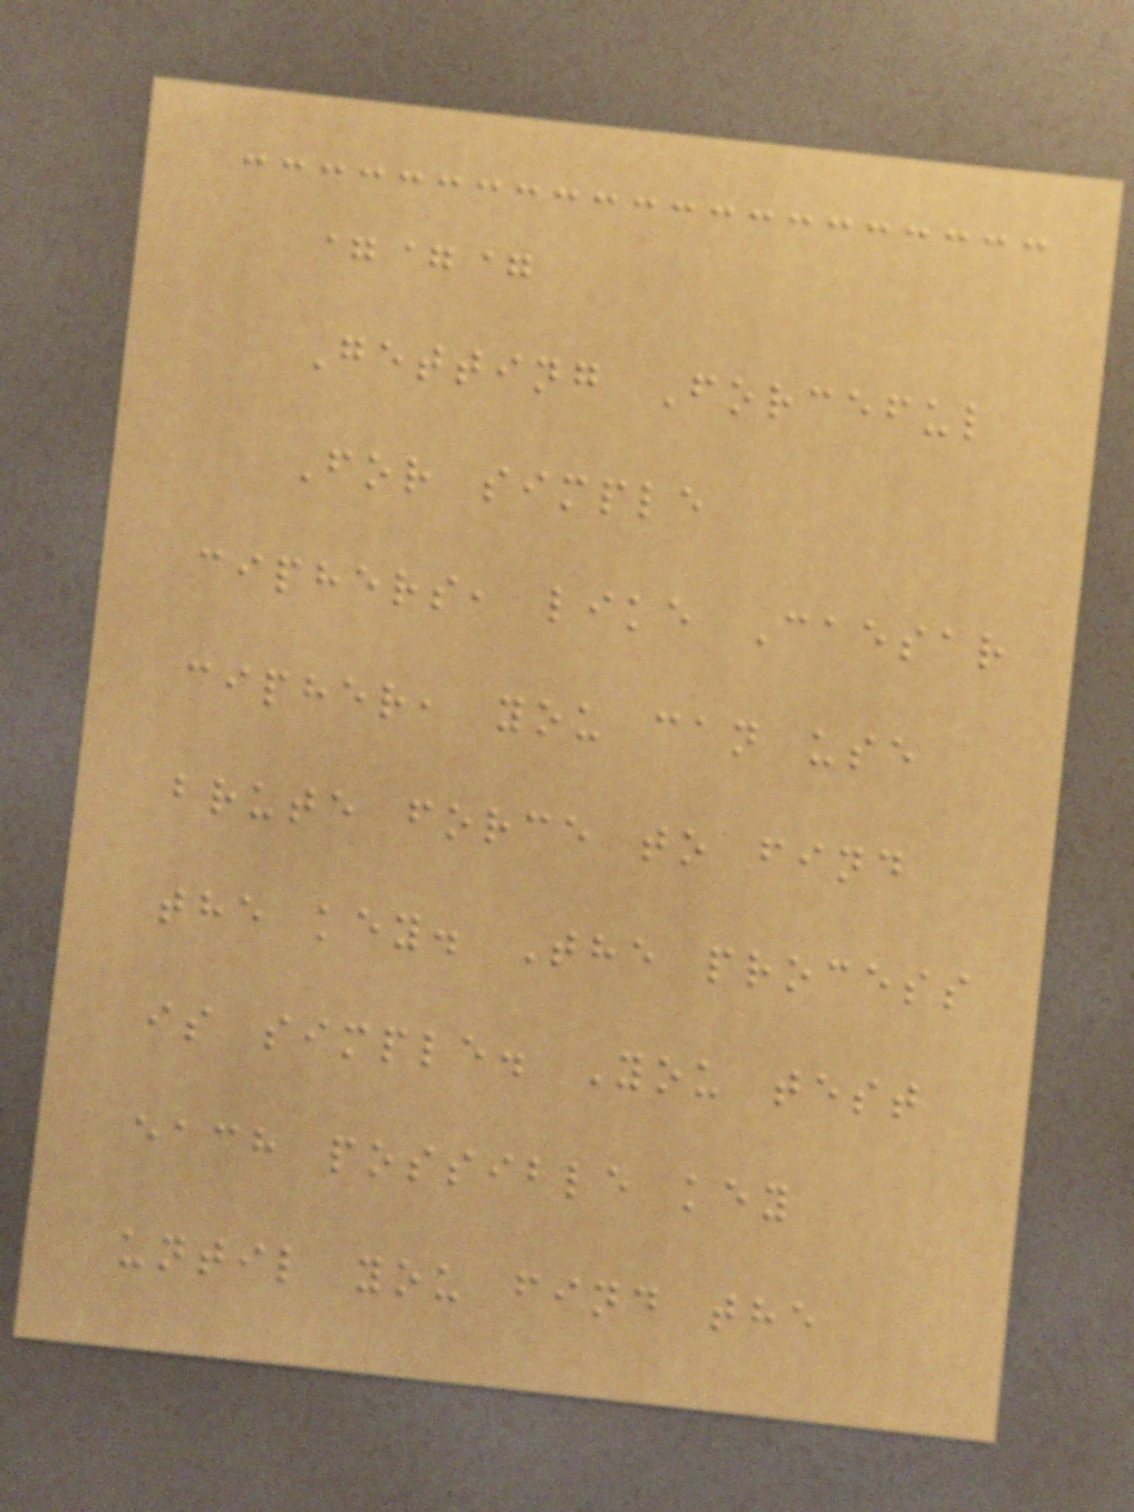===
Getting Forceful
For simple
ciphers, like Caesar
cipher, you can use
brute force to find
the key. The process
is simple. You test
each possible key
until you find the
